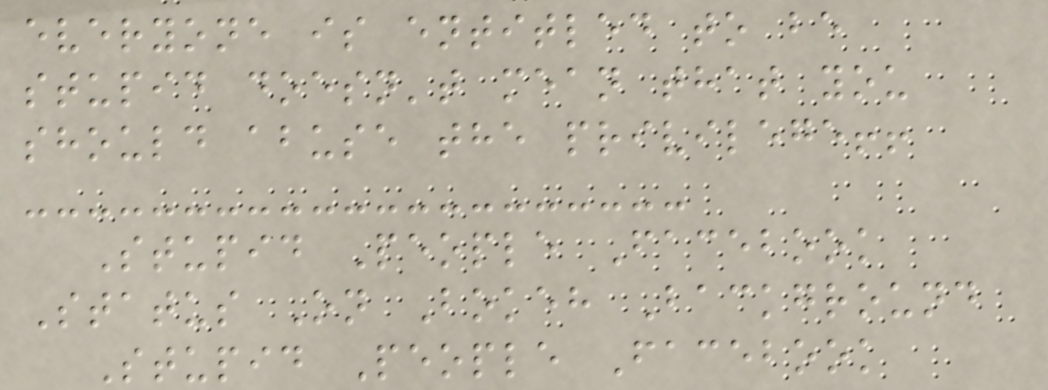everyone is entitled to be
stupid doesn't mean that you
should abuse the privilege!!
Stupid People Facebook
Status On Bokeh Background
Stupid People Facebook
